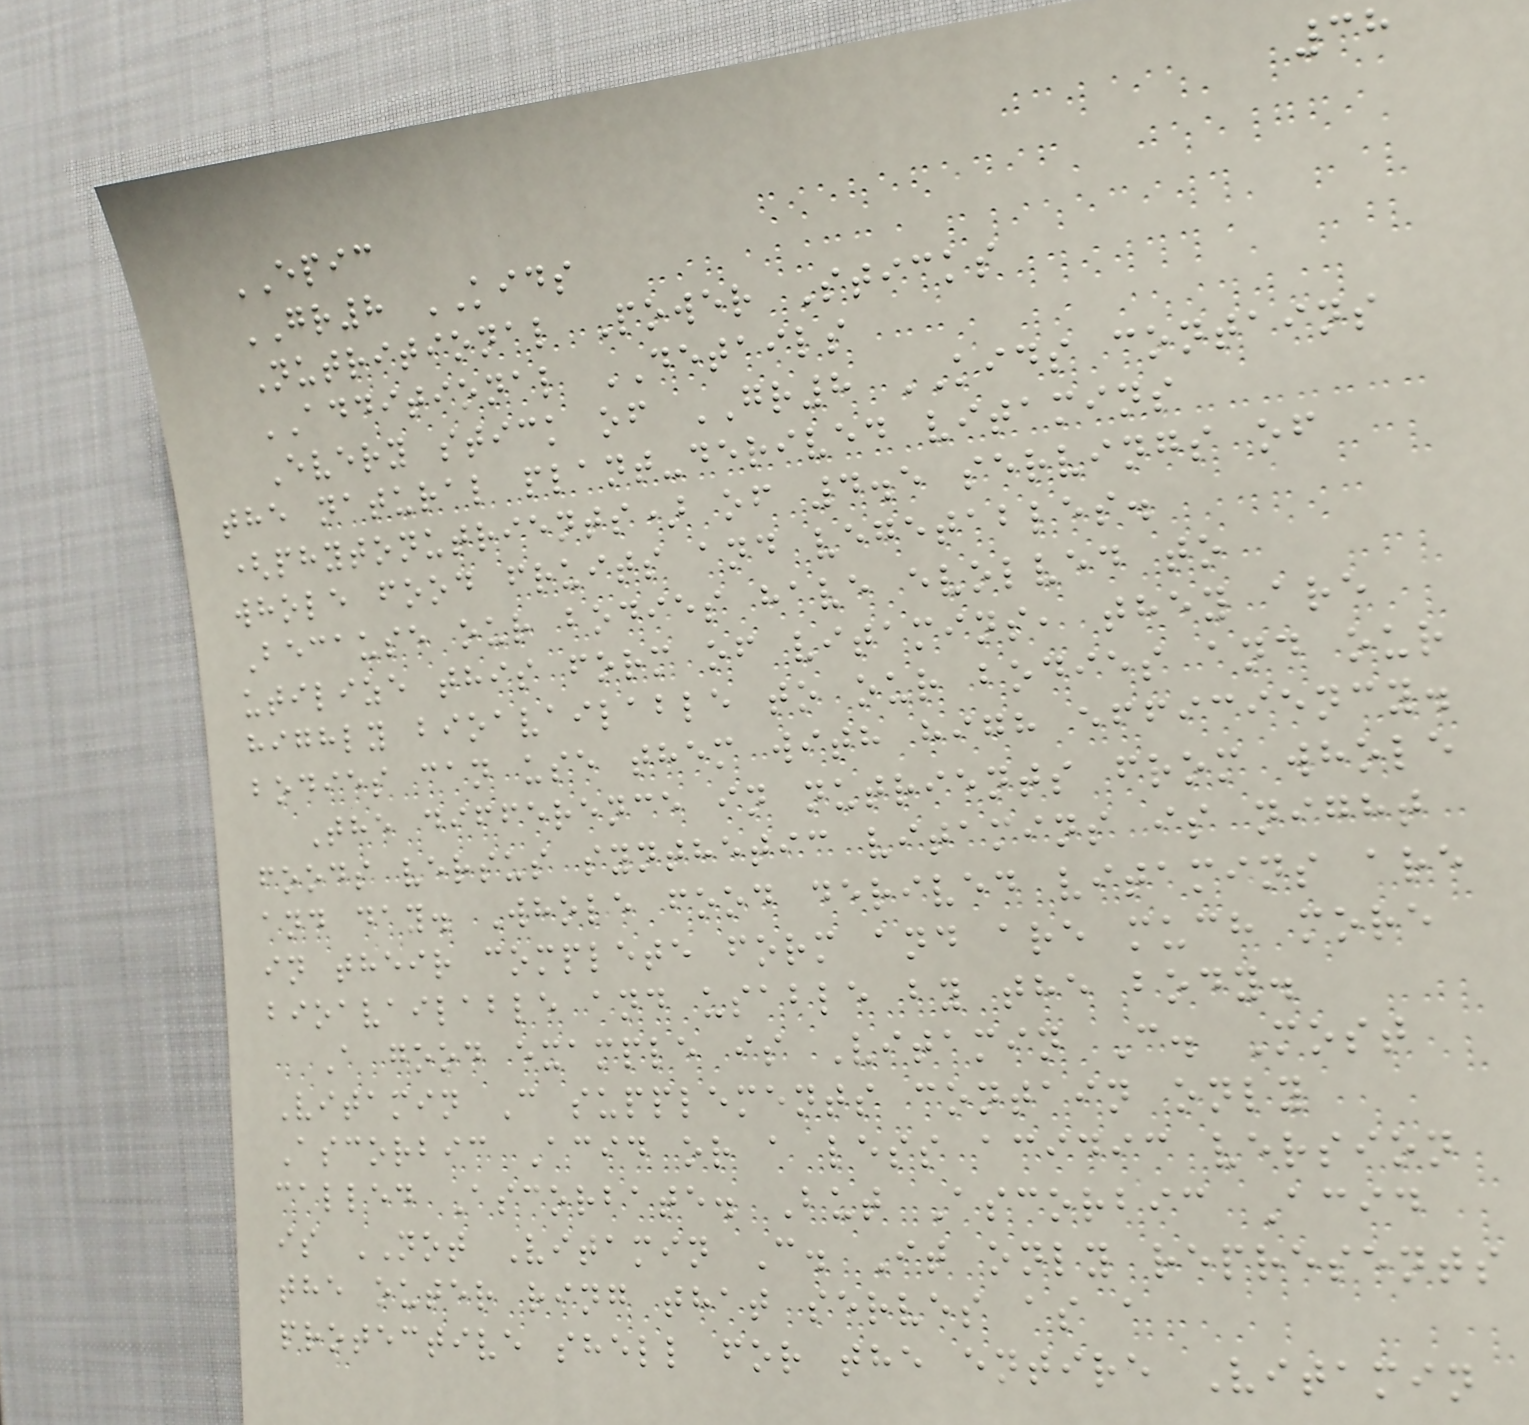38
EPIC
GR8 KIDS
Nutritional Power Sticks
ADDITIONAL DETAILS
Every stick of GR8 KIDS contains
the natural plant-derived vitamins
(phytonutrients) of 4.5 servings of
whole food fruits and vegetables.
Because our bodies have evolved to
utilize this form of vitamins, they are
highly bioavailable to our bodies and our
bodies can use them with high efficiency.
The difference in nutrients from whole
foods versus synthetic vitamins is night
and day. Whole food derived vitamins are
in their complete form and are much more
bioavailable and usable by the body.
A good example is Vitamin C. Most
Vitamin C supplements contain only
Ascorbic Acid or a less acidic version
called Ascorbate. But Ascorbic Acid
is NOT Vitamin C. It only represents
the outer ring that serves as a
protective shell for the entire Vitamin
